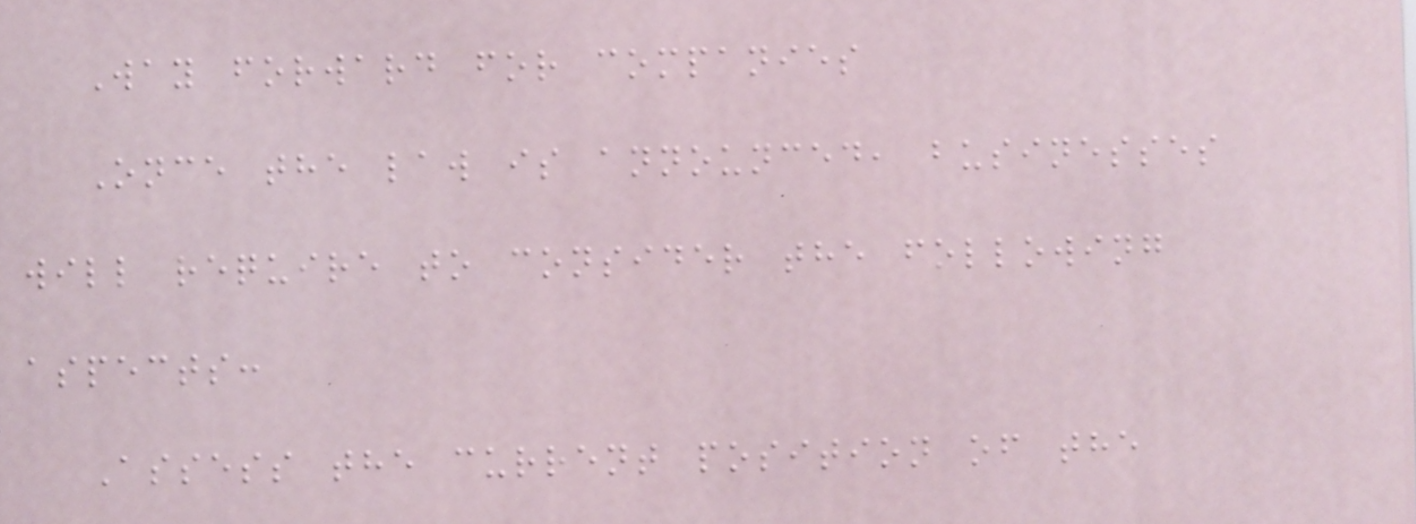Way forward for companies
Once the law is announced, businesses
will require to consider the following
aspects:
Assess the current position of the
